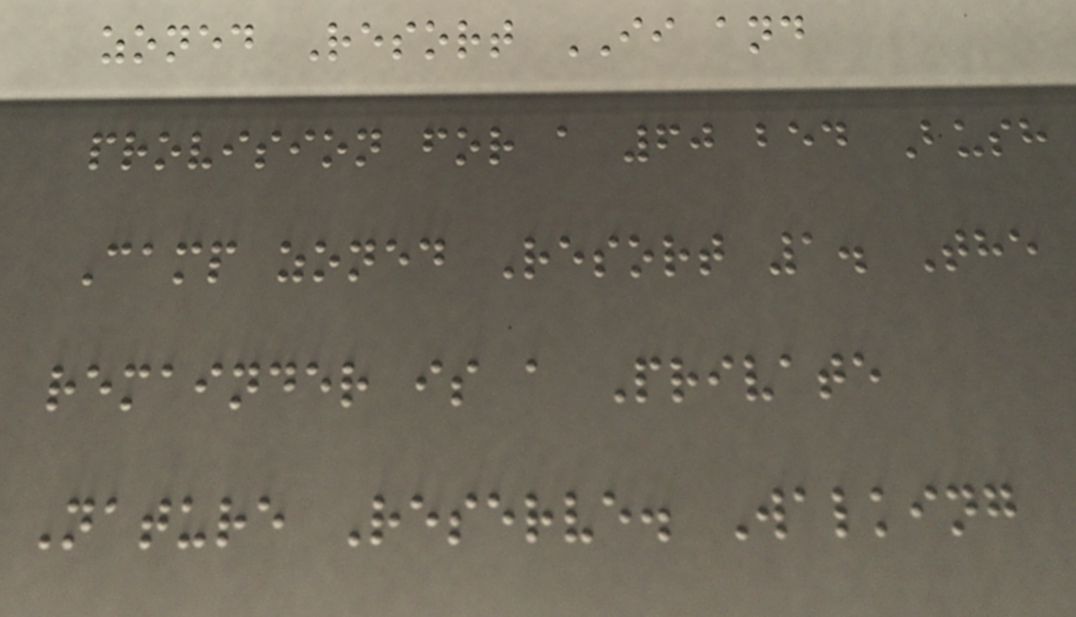zoned Resort II and
provision for a 60 bed Bush
Camp zoned Resort 1. The
remainder is a Private
Nature Reserve. Walking
